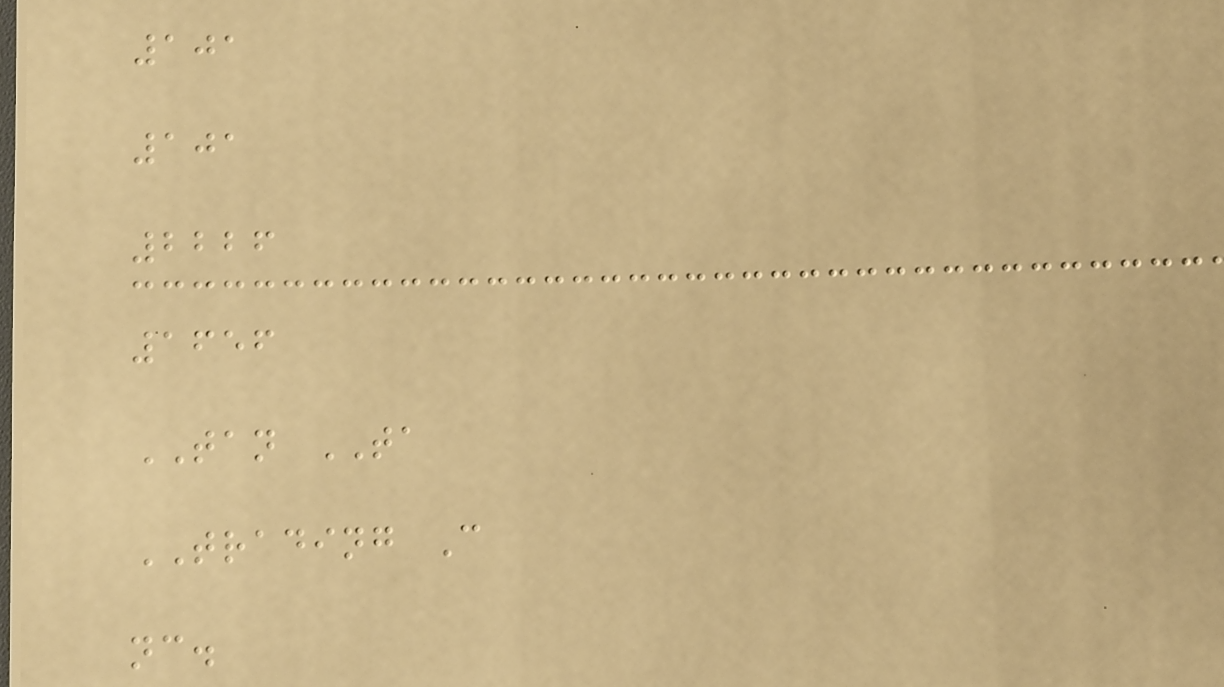101
101
2226
1656
TAN TA
TRADING C
nc.
